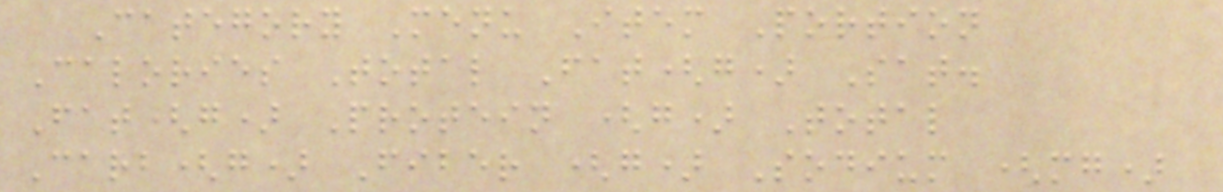Category Menu Item Portion
Calories Total Fat(g) Sat.
Fat(g) Protein (g) Total
Carb(g) Fiber (g) Sodium (mg)
